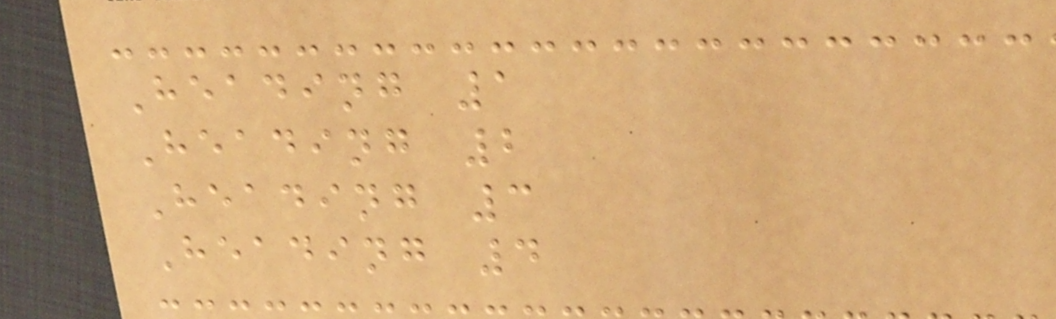Heading 1
Heading 2
Heading 3
Heading 4
